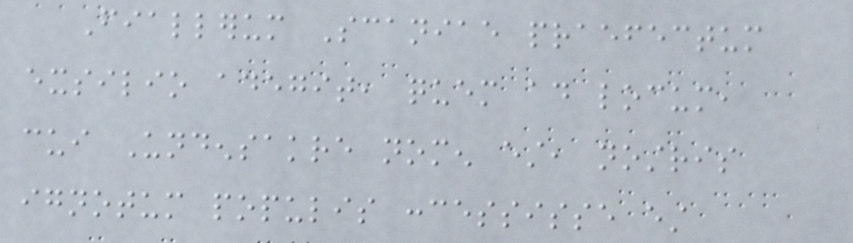Fiallerum Scaniae praefectum
exsilio adegit, quem ad locum,
cui Undensakre nomen est, nostris
ignotum populis concessisse est
